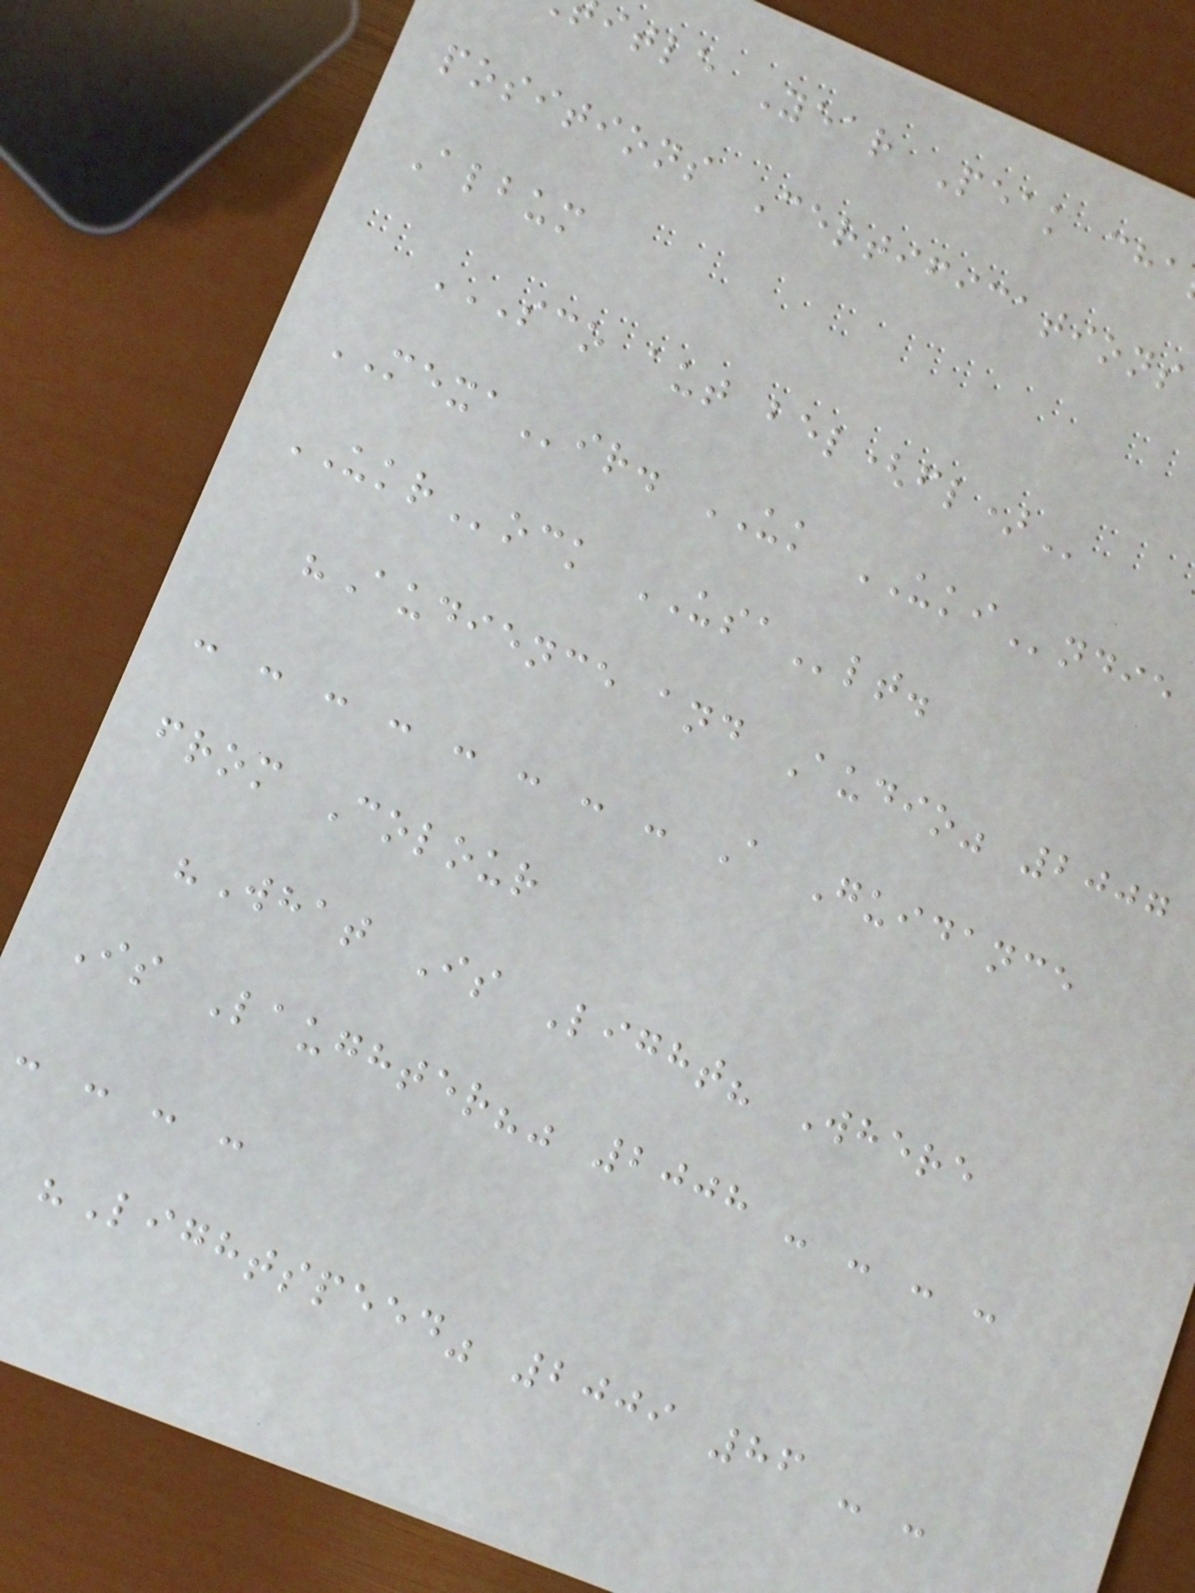itle Year Peak cha
positions Certifications
Album
SCO AUT BEL(FL)
MEXAir. UK UKIndie
UKRock USAlt.
"Audience and Audio" 2007
- - - - - - - - A Guidance
from Colour
"What Is Light? Where
Is Laughter?" 2008 - - - -
- - - -
"Lightspeed" 2009 86 - -
